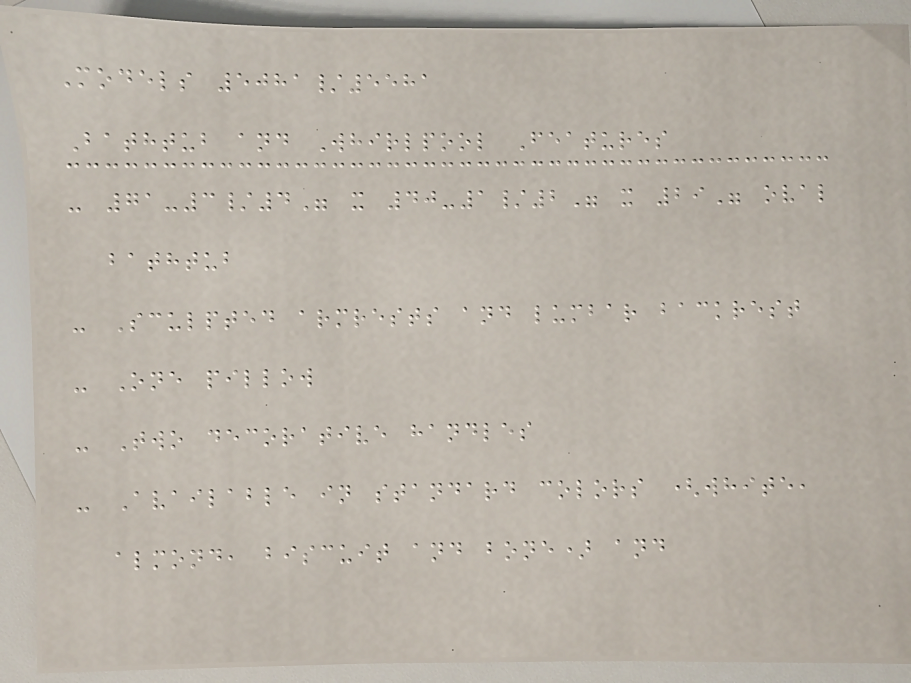Models 5081/5581
Bathtub and Whirlpool Features
- 71-3/4" x 40-1/2" x 29" oval
bathtub
- Sculpted armrests and lumbar backrest
- One pillow
- Two decorative handles
- Available in standard colors (white,
almond, biscuit and bone) and
